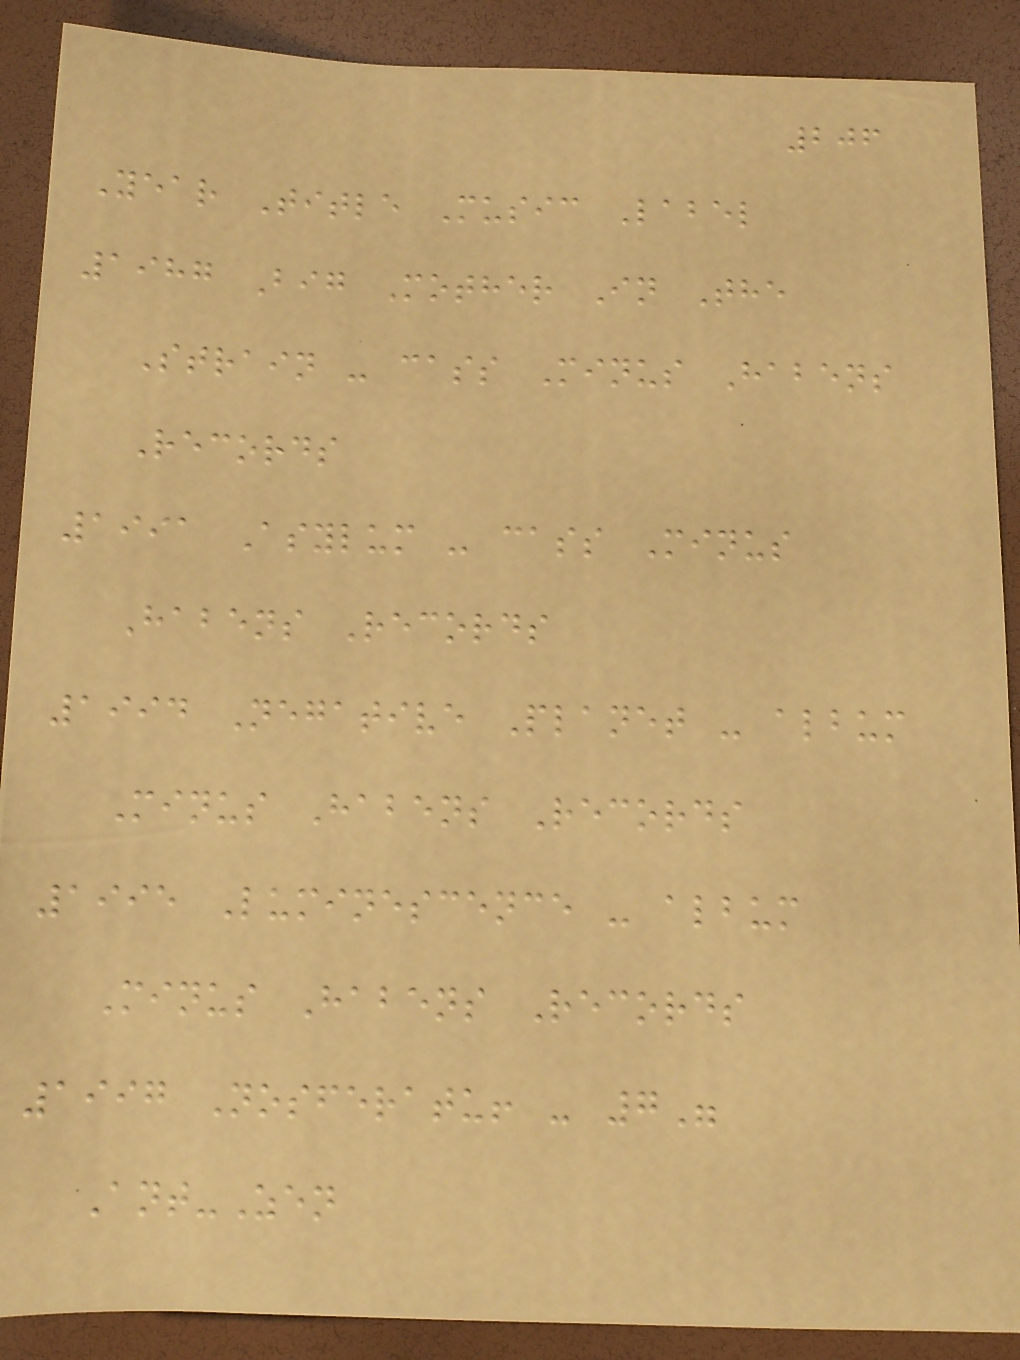206
Year Title Music Label
1987 Big Mother In The
Strain - cass Minus Habens
Records
1991 Asylum - cass Minus
Habens Records
1994 Negative Planet - album
Minus Habens Records
1995 Luminescence - album
Minus Habens Records
1997 Nosferatu! - 7"
Ant-Zen
